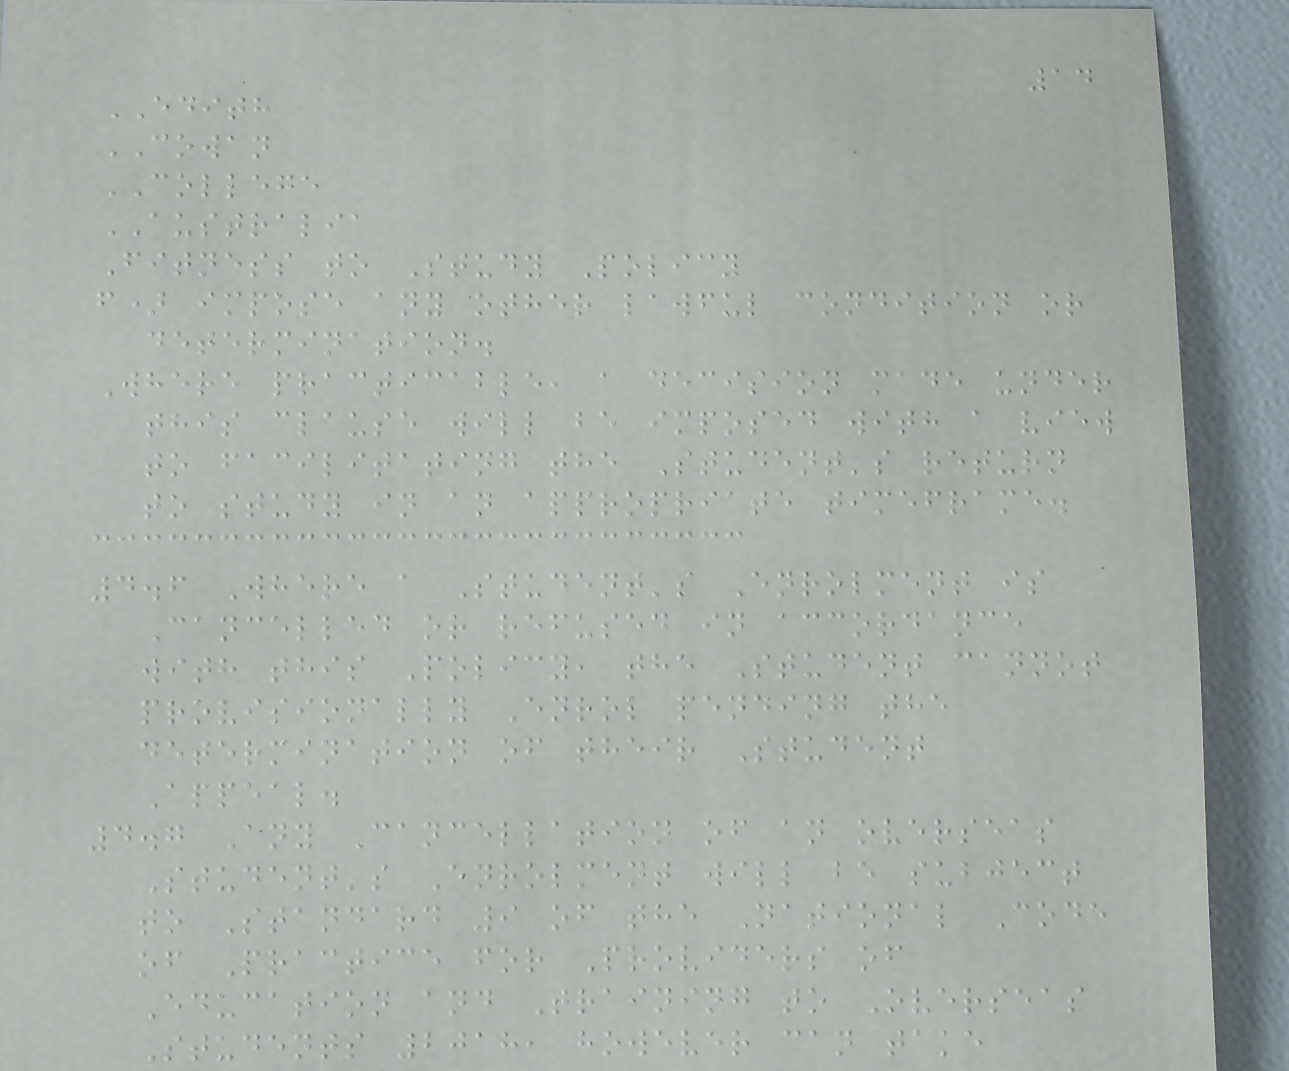14
EDITH
COWAN
COLLEGE
AUSTRALIA
Fitness to Study Policy
f) impose any other lawful condition or
determination.
Where practicable, a decision made under
this clause will be imposed with a view
to facilitating the Student's return
to study in an appropriate timeframe.
4.6 Where a Student's Enrolment is
Cancelled or refused in accordance
with this Policy, the Student cannot
provisionally Enrol pending the
determination of their Student
Appeal.
4.7 Any Cancellation of an overseas
Student's Enrolment will be subject
to Standard 9 of the National Code
of Practice for Providers of
Education and Training to Overseas
Students 2018, however can take
